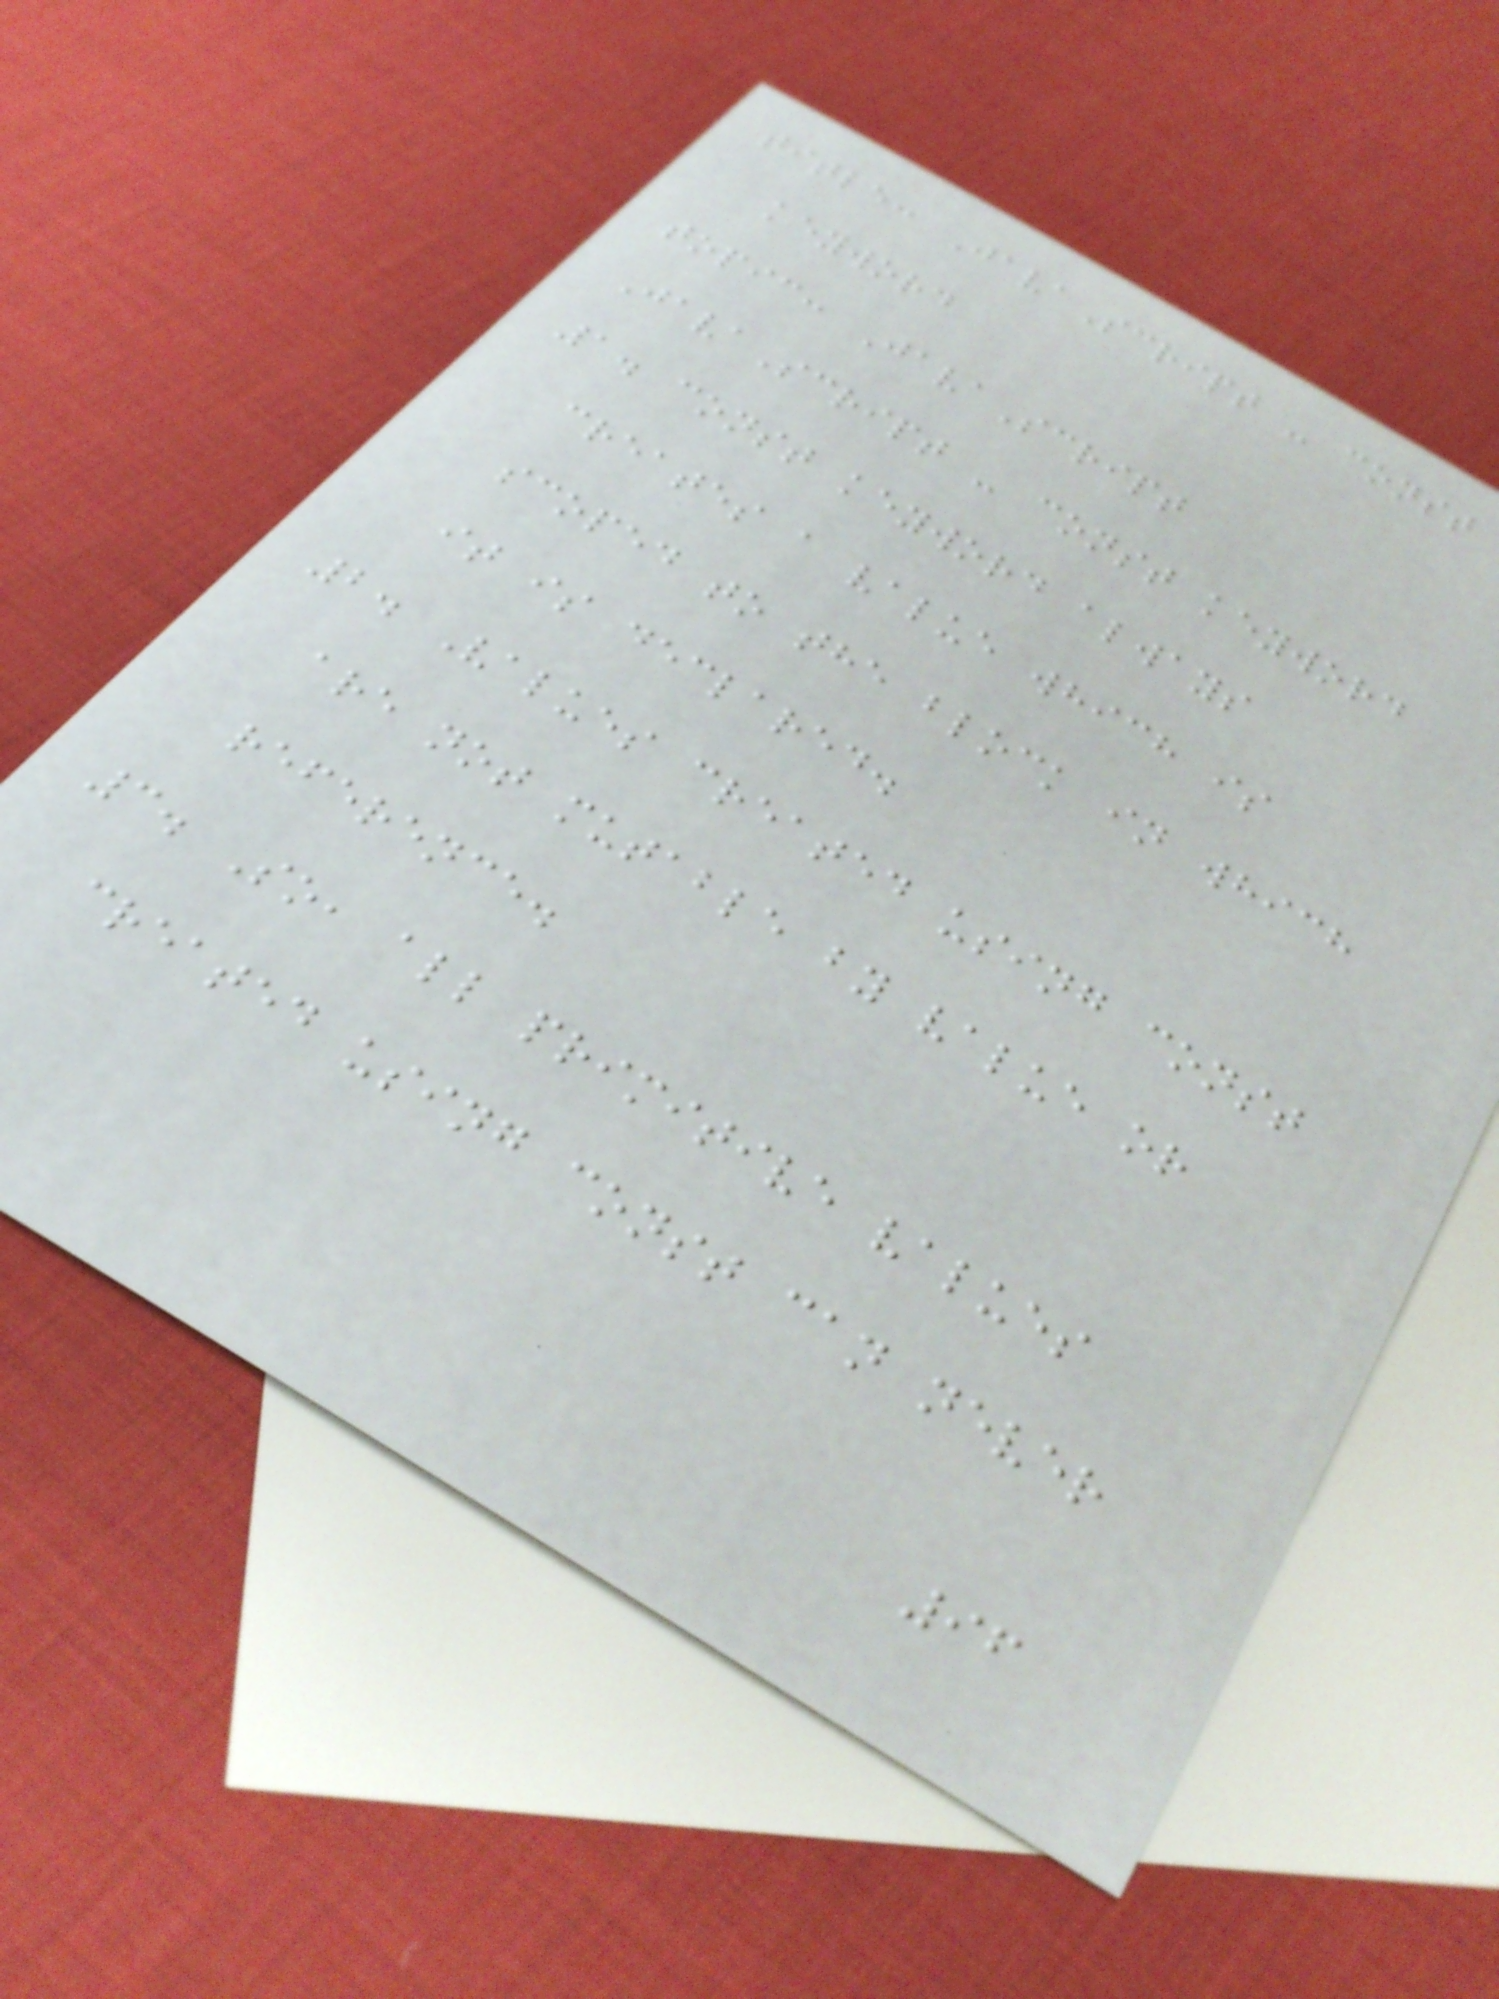title: JavaScript - const
keyword
topic: JavaScript
JavaScript - const keyword
1. const keyword always
creates a value which is
scoped to the block in which
it is declared.
2. Values created using const
are not mutable by value or
reference.
3. So, all primitive values
created using const can never
96
